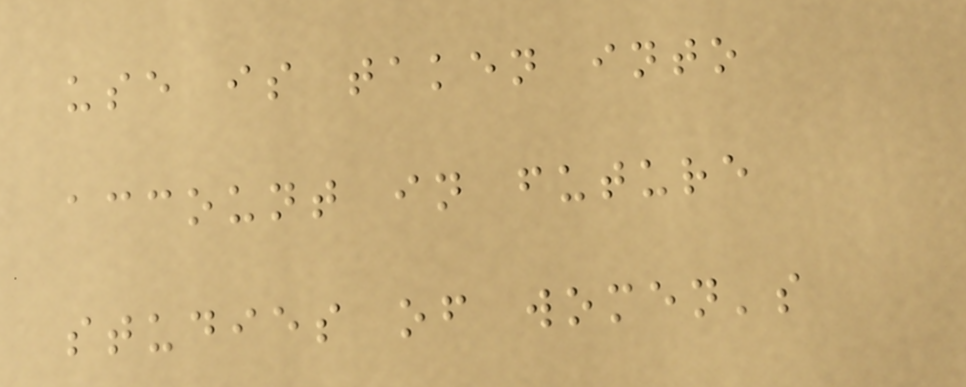use is taken into
account in future
studies of women's
